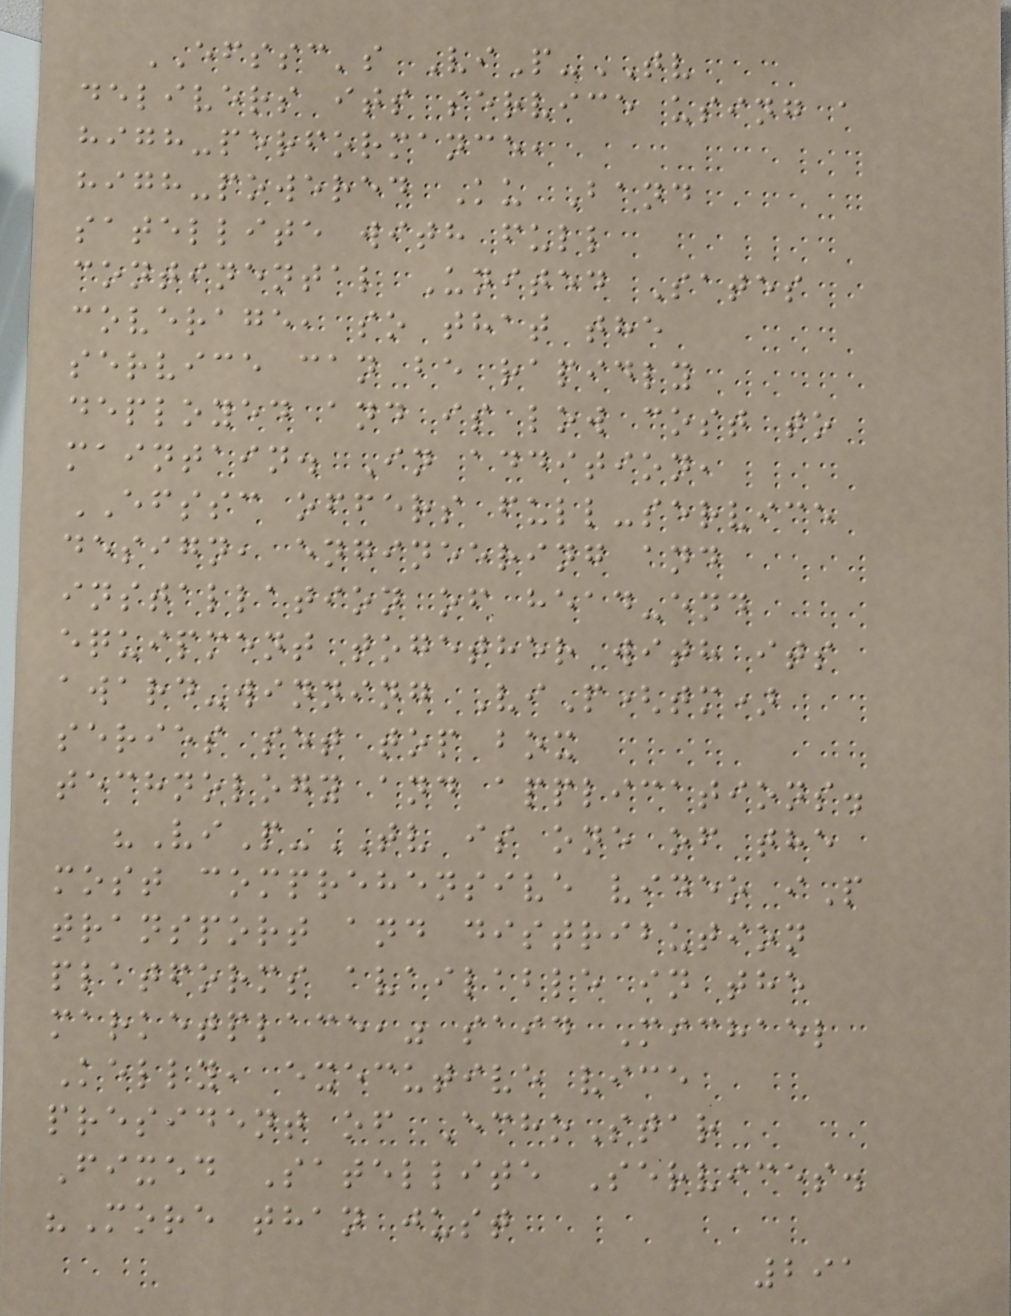EFSSC's ViP-TV
delivers its service using a
high-performance,
high-powered Ku Band
satellite with full
continental United Sates
coverage, so that the
service can be rapidly
deployed and is low cost to
maintain. In addition,
EFSSC offers full-service
design, engineering and
installation of head-end
equipment together with its
award-winning ViP(tm)
series set top box
technology and applications.
"ViP-TV is one of the
most comprehensive video iP
transport and distribution
platforms available in the
marketplace," said Michael
Kelly, executive vice
president of EchoStar
Fixed Satellite Services.
"More than just
291
